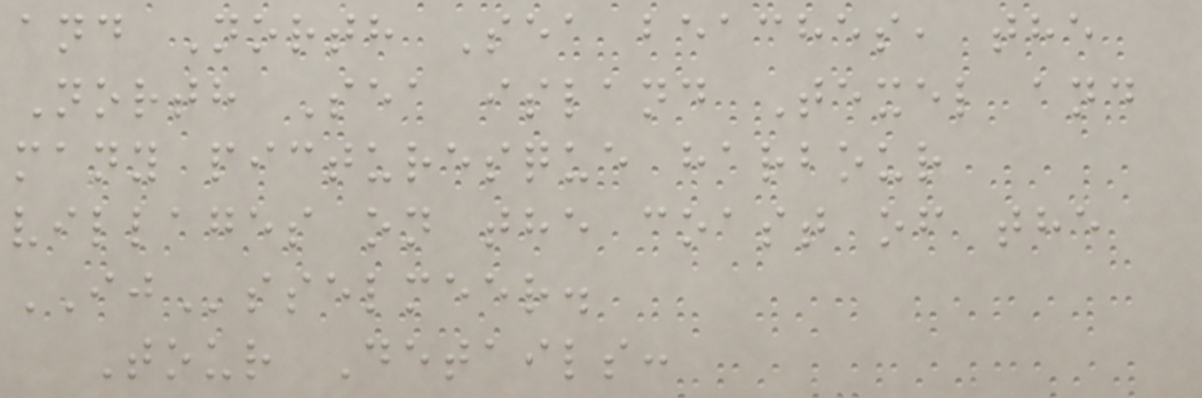and North Sea beaches, the
North Sea island Texel and
many picturesque harbour
villages on the coast of the
IJsselmeer.
Tour Details:
